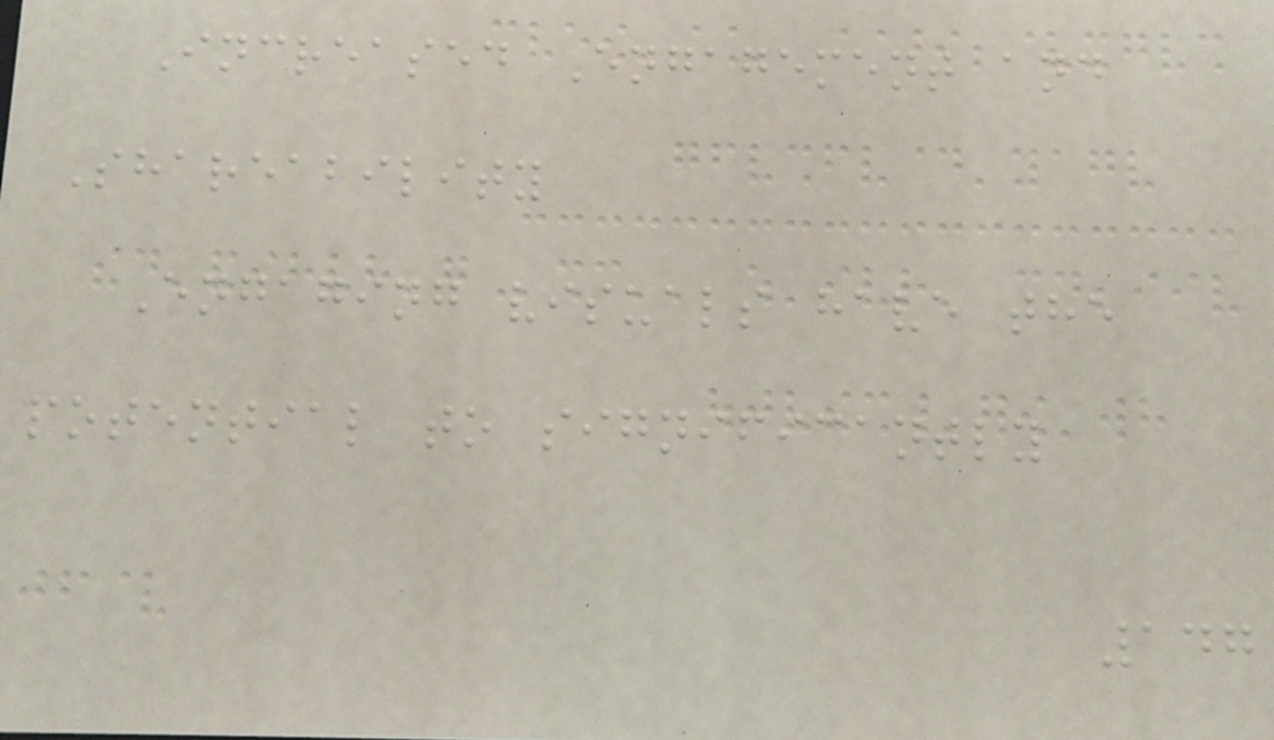Increased Engagement and
Shareability
Engaging visuals have the
potential to significantly
147
